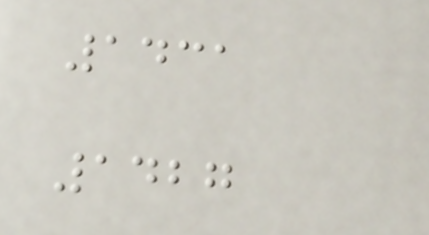1431
1427
